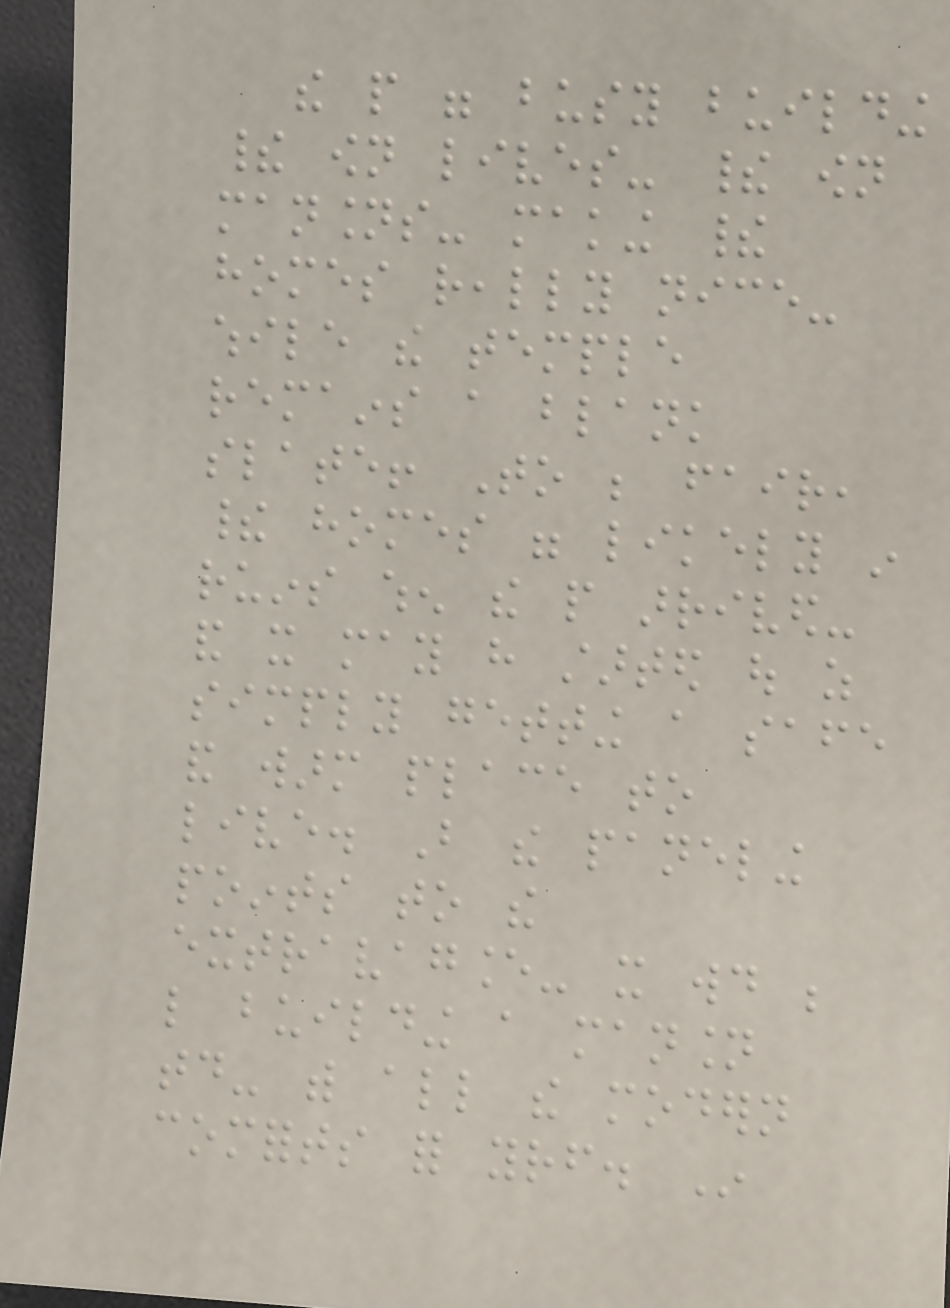the people were busy building
their own lives- their own
mansions- making their
homes really nice-
while the temple
remains a blank
slate! To be fair,
their homes were likely in
ruins when the people arrived-
and it may have started out as
simply getting a safe
and warm place to
live. But the paneling
points to the
extravagance- it would be
like building a mansion
today- with all the modern
comforts for yourself. In
